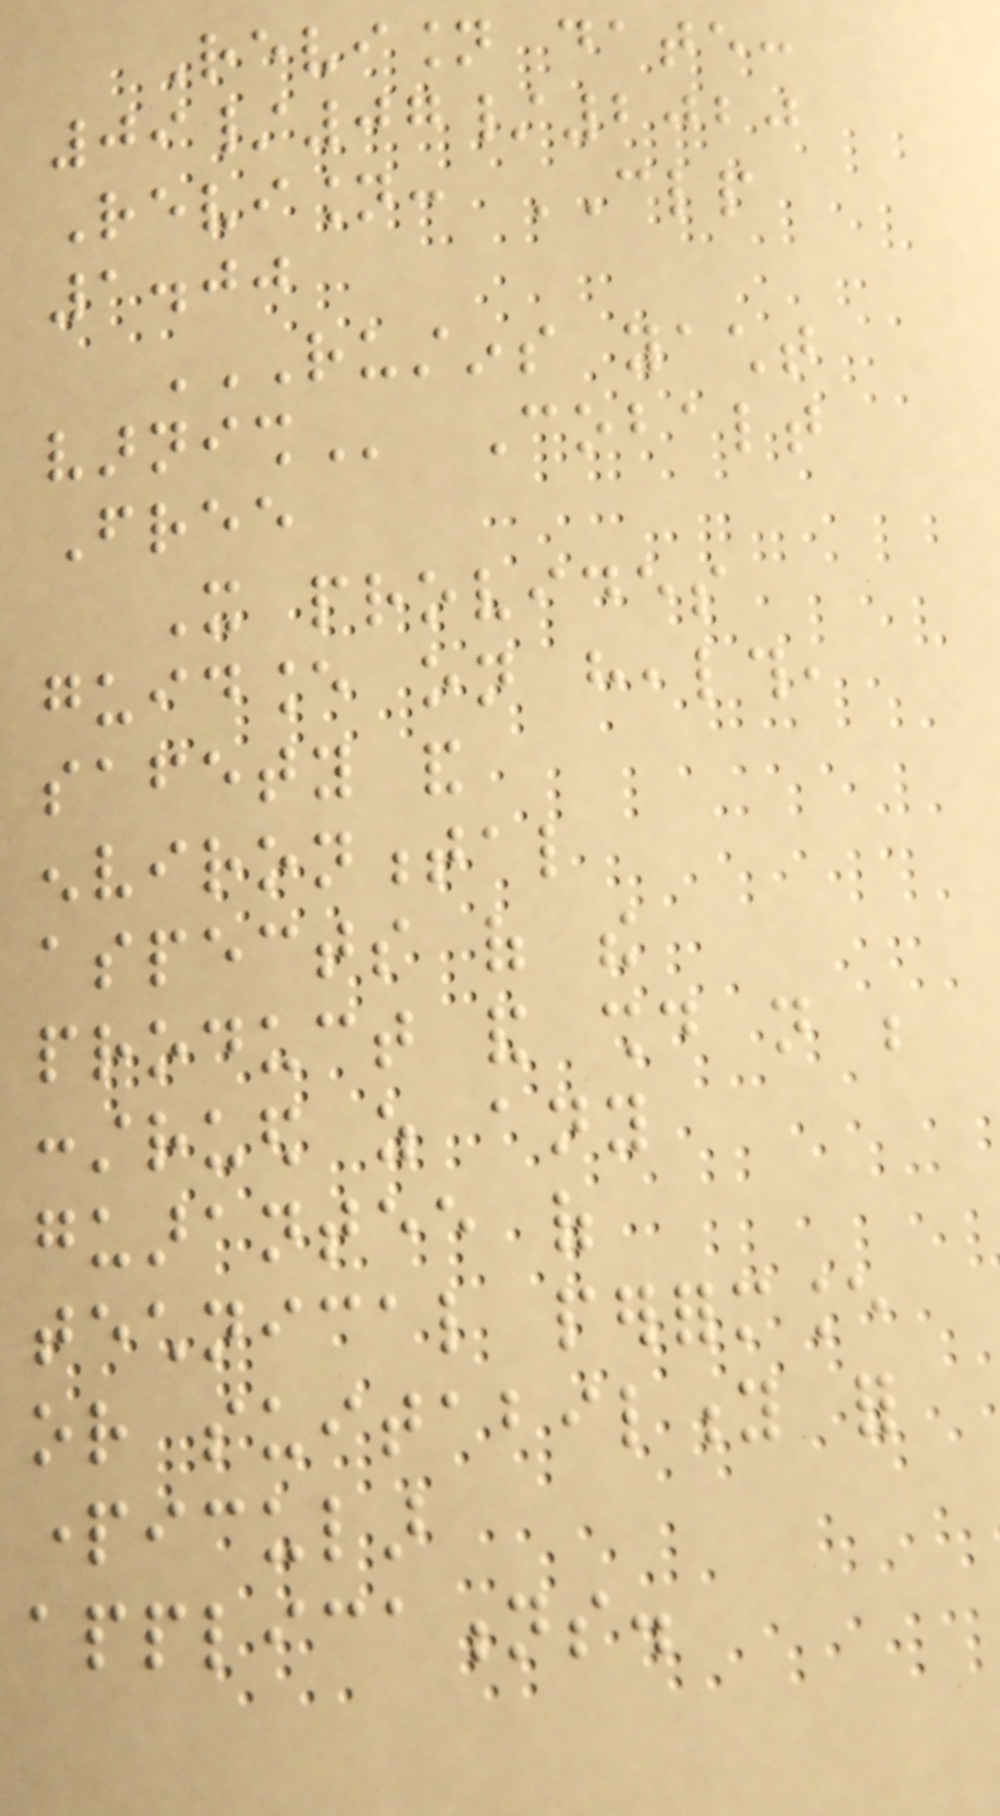Revision date:
09/07/2020
Revision: CLP
1.00
RUSTINS YACHT
VARNISH Cobalt
Free
It provides
guidance on health,
safety and
environmental
aspects of the
product and should not be
construed as any
guarantee of
technical performance
or suitability for
particular
applications.
